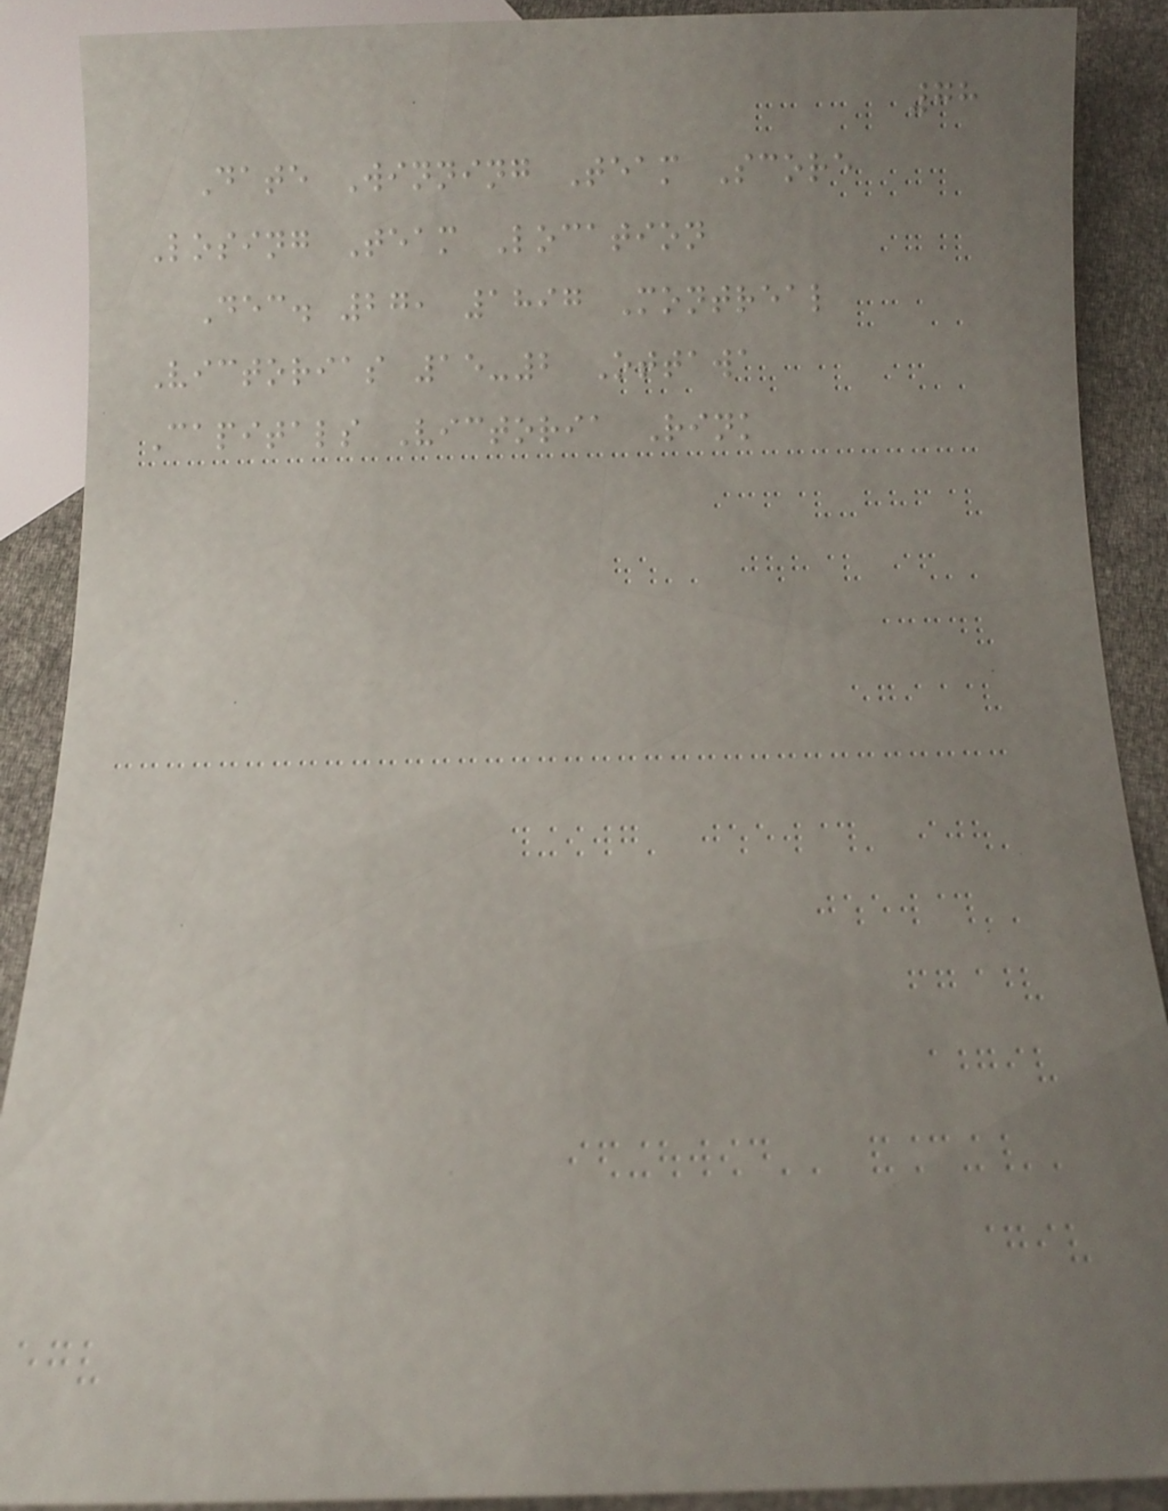78
Date Winning Team Score
Losing Team Location
Dec. 27, 1897 Montreal
Victorias 15-2 Ottawa
Capitals Victoria Rink
